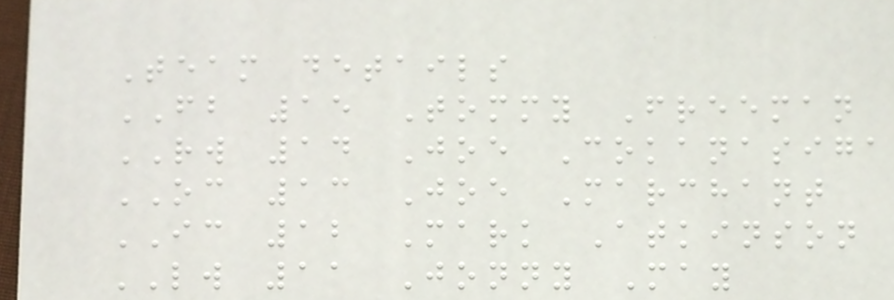Team details
FB 15 Tommy Freeman
RW 14 Joe Cokanasiga
OC 13 Joe Marchant
IC 12 Mark Atkinson
LW 11 Jonny May
